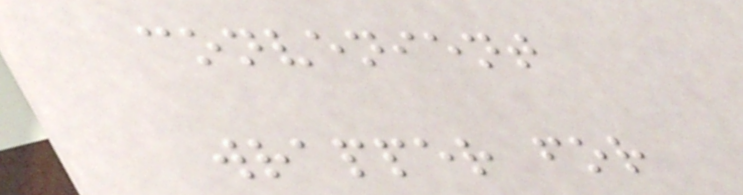convenient
wrapper for
